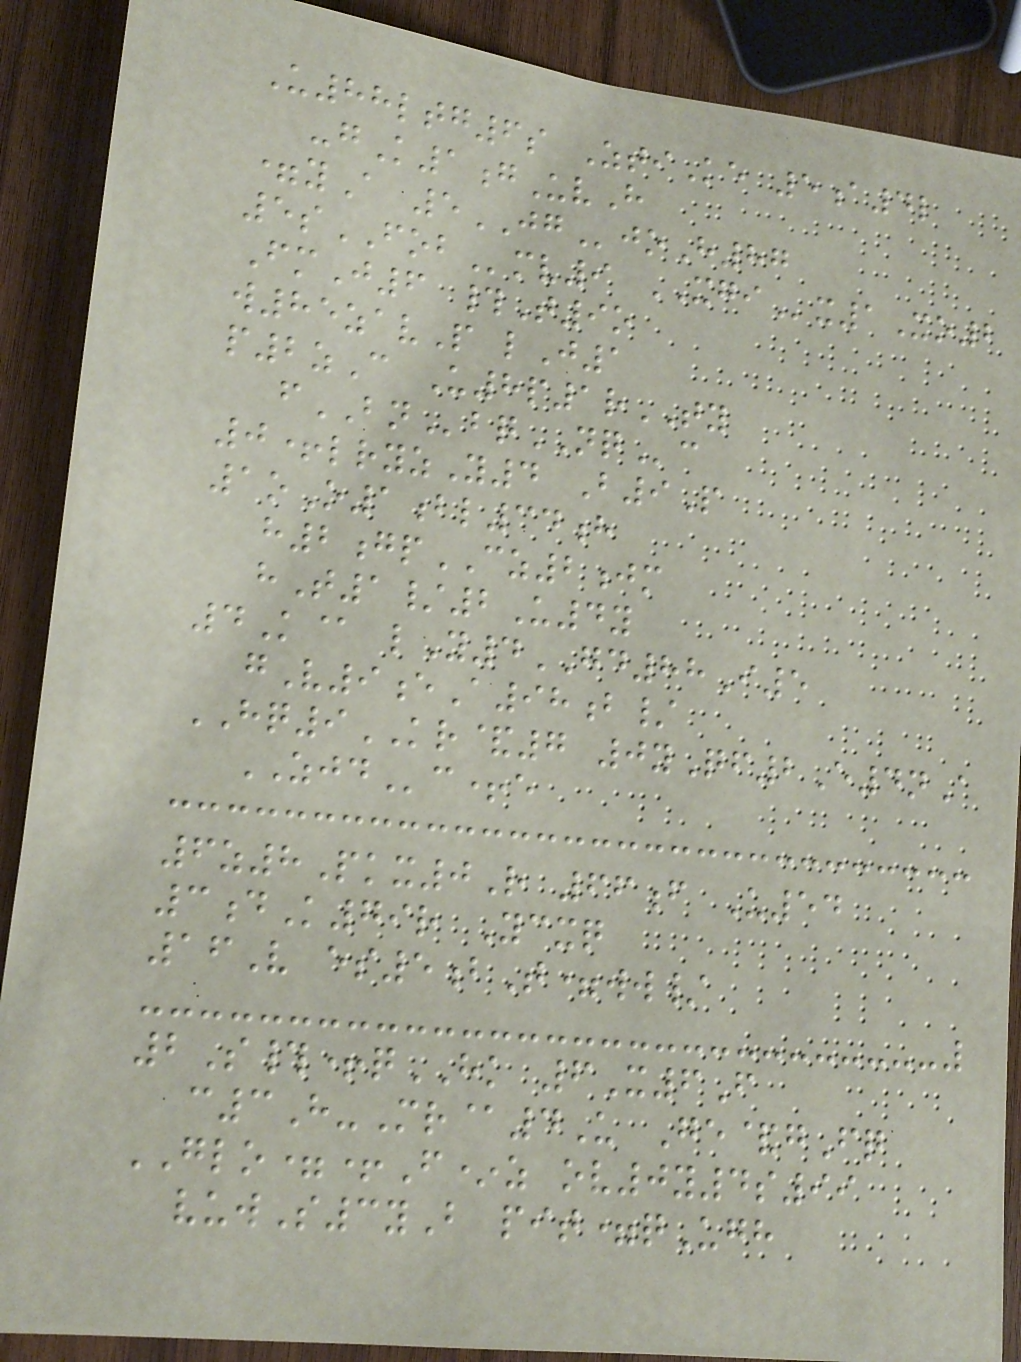U88ltg6s ZtiKe 5a4l
-gK1gUvH
=yA 5JGjoH87
5sFOBmv9 XGIx1Xo2
FmJ6 #T9o
w85zavP lJ1
p2zC U8p1rTY
fBNbqNQc
0+lryzY4 B9P
1oO1bl34h
h2gpCZ2jm
hT1/2U4y
4K@ lY4GD88I5
gV9eA98b/
HQ9KR&7 0yQf2E4nA
ZJDc+e
6z8Pkx0R 66f U54
3dK79r Ycxq
16V es5bT=ww/
2S#+qHK 6X6F
c3H-Mr@4U Ge&gFq
GLO=+F*z ov0y4s99
vuwS3yB pit=qUgh
